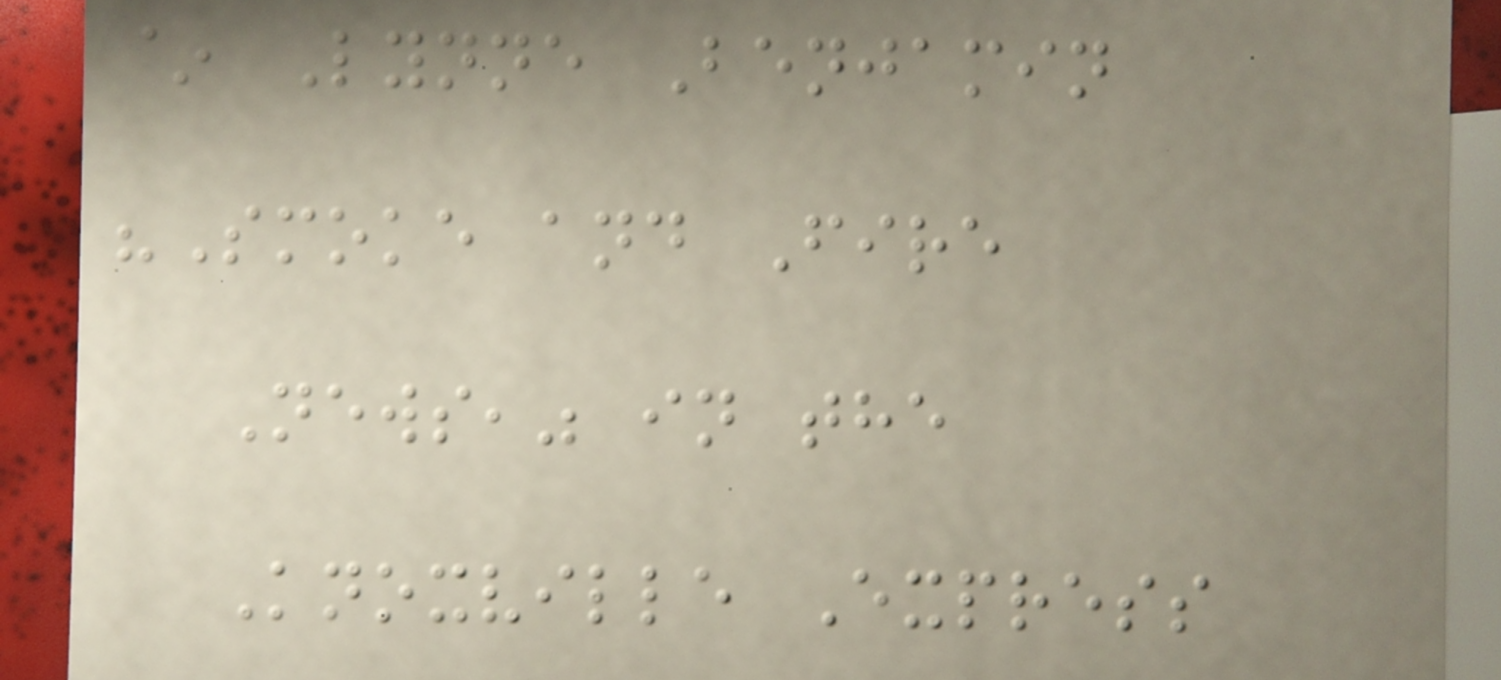~ Lynne Benjamin
"Smoke and Fire
News," in the
Knoxville Express
